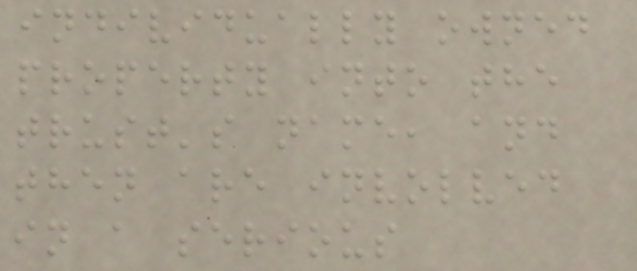individually owned
property into the
trust's name, and
then are involved
in a serious
